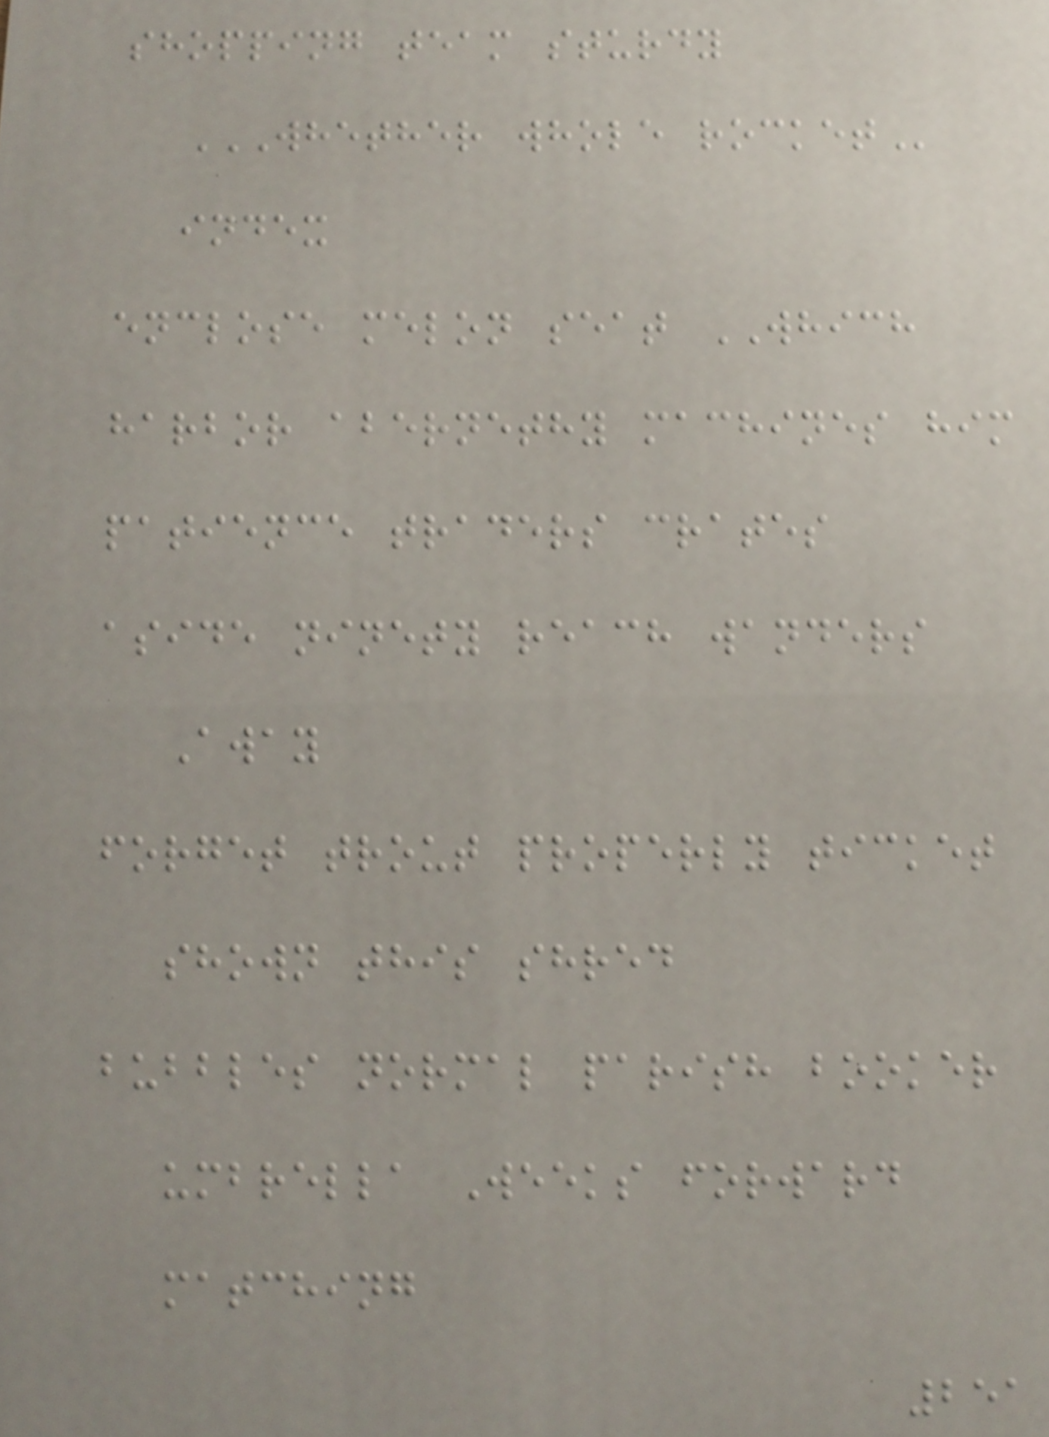shopping team sturdy
WHETHER WHOLE ROCKET
index
enclose melon seat WHICH
harbor abernethy machines him
patience traders crates
aside ninety reach wanders
Away
forget trout properly ticket
shown this shred
bubbles normal parish booker
umbrella Weeks forward
matching
251
